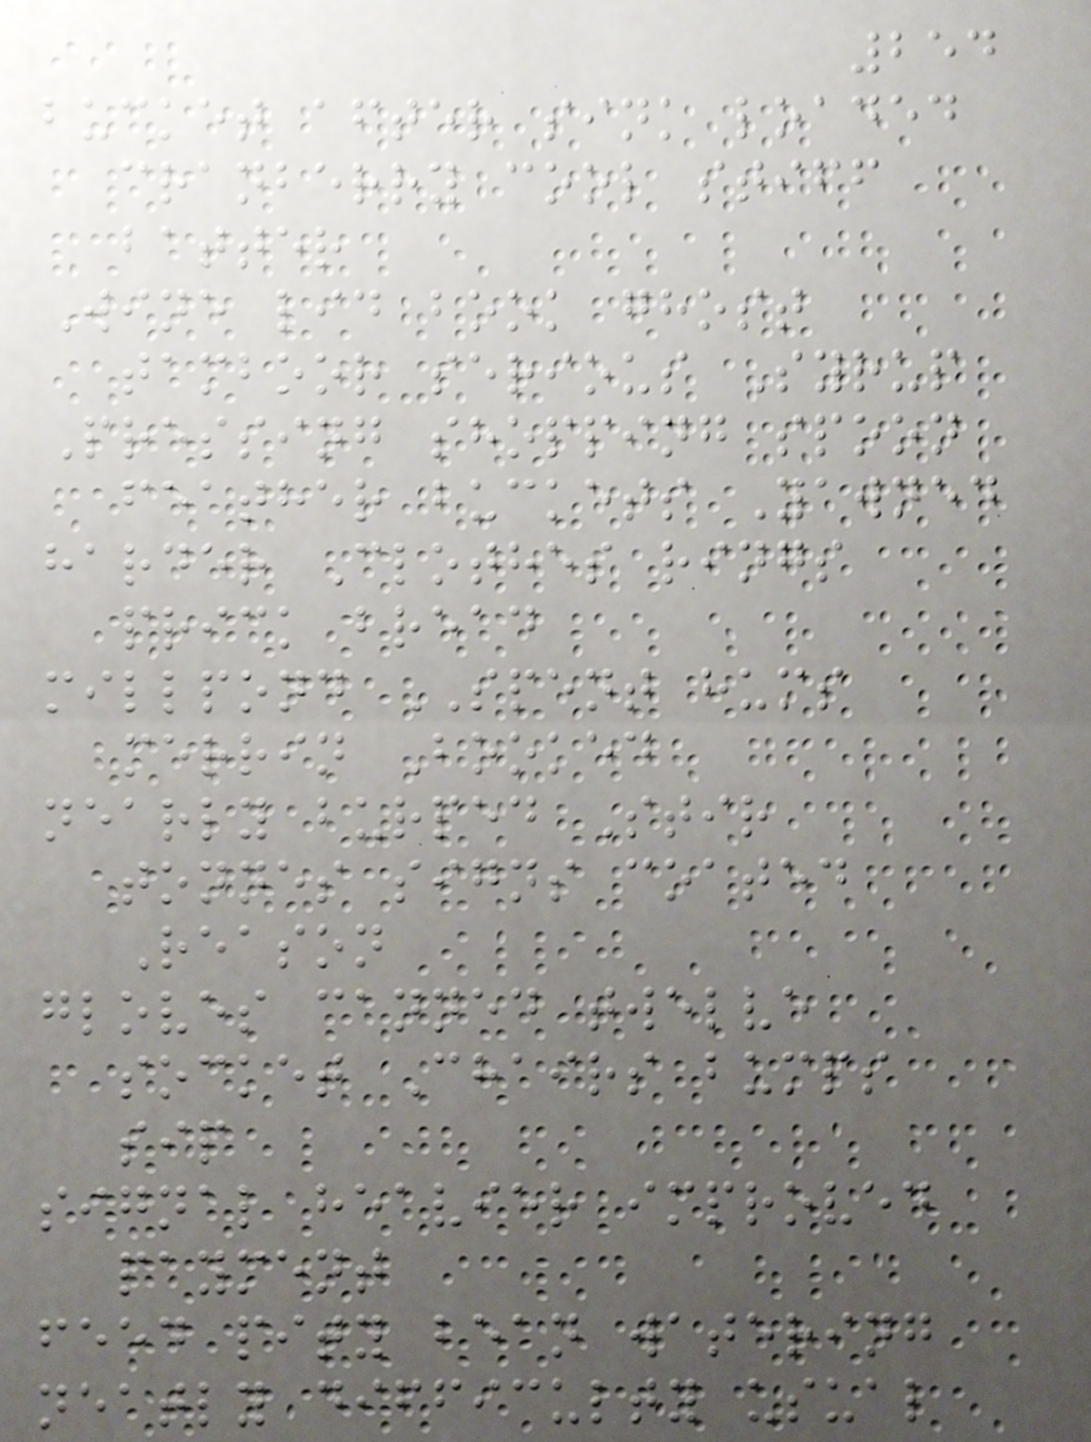254
bucket after sink loaded
cranberry cool stiff
batter
Wine lid book ghost
tamboor serious Syrup
Pressing shopping spoon
feather buckets Yawned
harder Clothes rings
prick bread
millpond SPENT hums
merrin Booked
nearly burped Stir
tonnes signs coated
Reason
gloves canned twelve
socket Chairs bumps
sip
signal heavier improved
payment
feed pity bean watering
neatly difficulty usual
